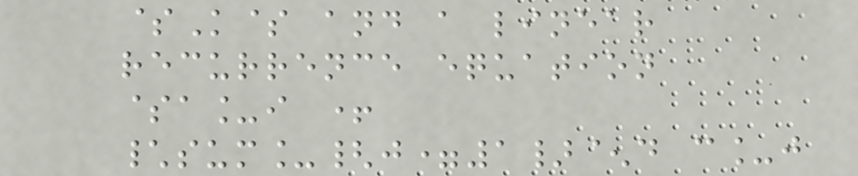$K$ and a linear
recurrence equation
$a_i +
\sum_{j=1}^d c_j
